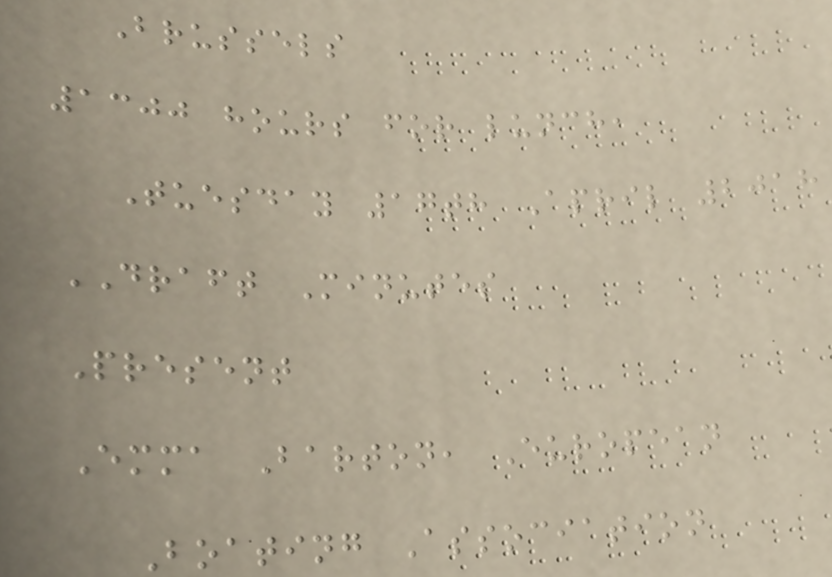Brussels
1300 hours for lunch,
Tuesday 17th April 2018
DRAFT Minutes
Present
Emma Barton, European
Boating Association
